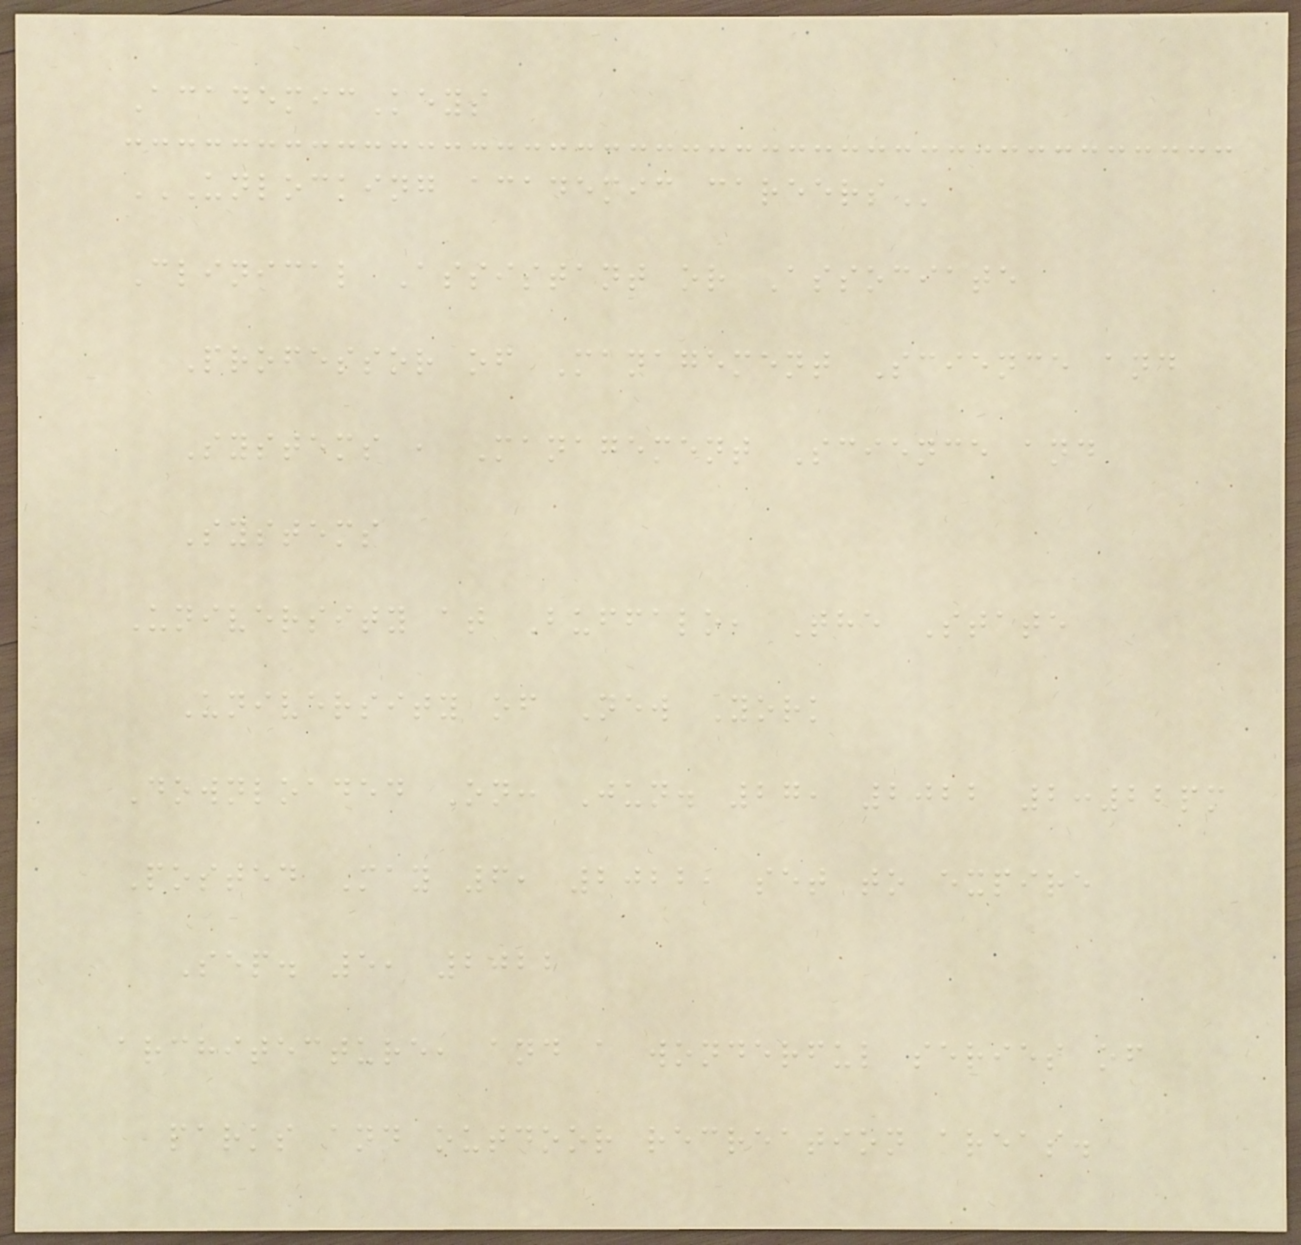AcademicKeys
UNLOCKING ACADEMIC CAREERS
Clinical Assistant or Associate
Professor of Management Science and
Systems , Management Science and
Systems
University at Buffalo, The State
University of New York
Downloaded On: Jun. 27, 2022 2:22pm
Posted May 6, 2022, set to expire
Sep. 5, 2022
architecture, and a wonderful series of
parks and outdoor recreation areas.
